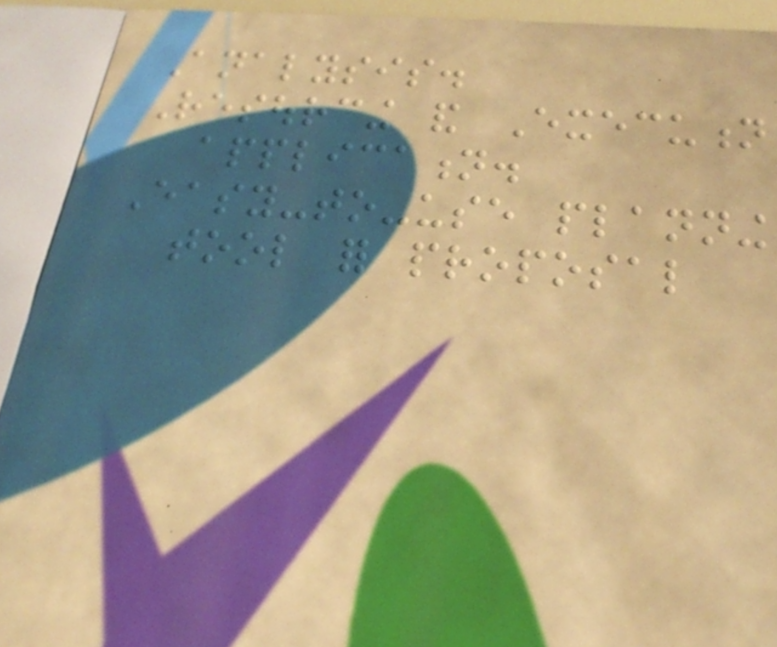Analysis.
Resourcing and Execution
application.
Easy-to-use planning
tool for proposal
